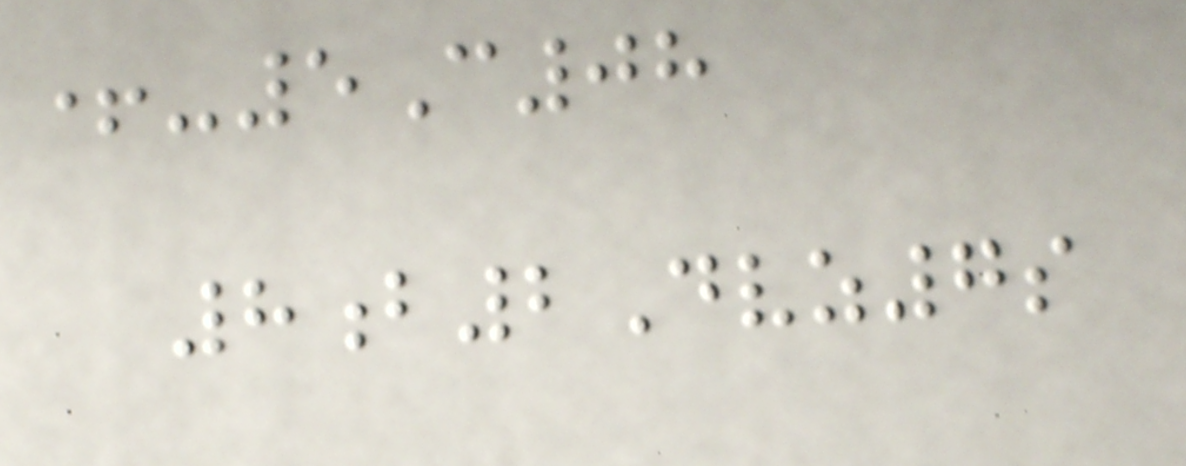+-5C08
8b2Dvz7s
